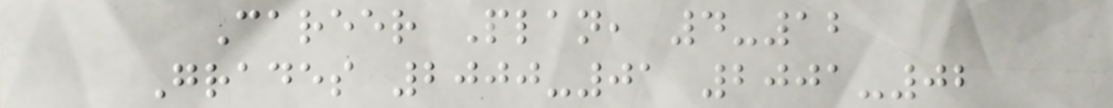Career Plan, 4-12
Grades 2000-01 2001-02
